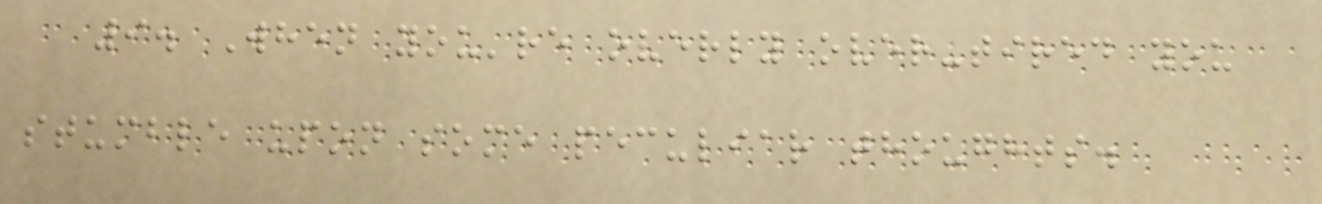9. When you're overly over-tired you
stumble upon some peculiar thoughts.
